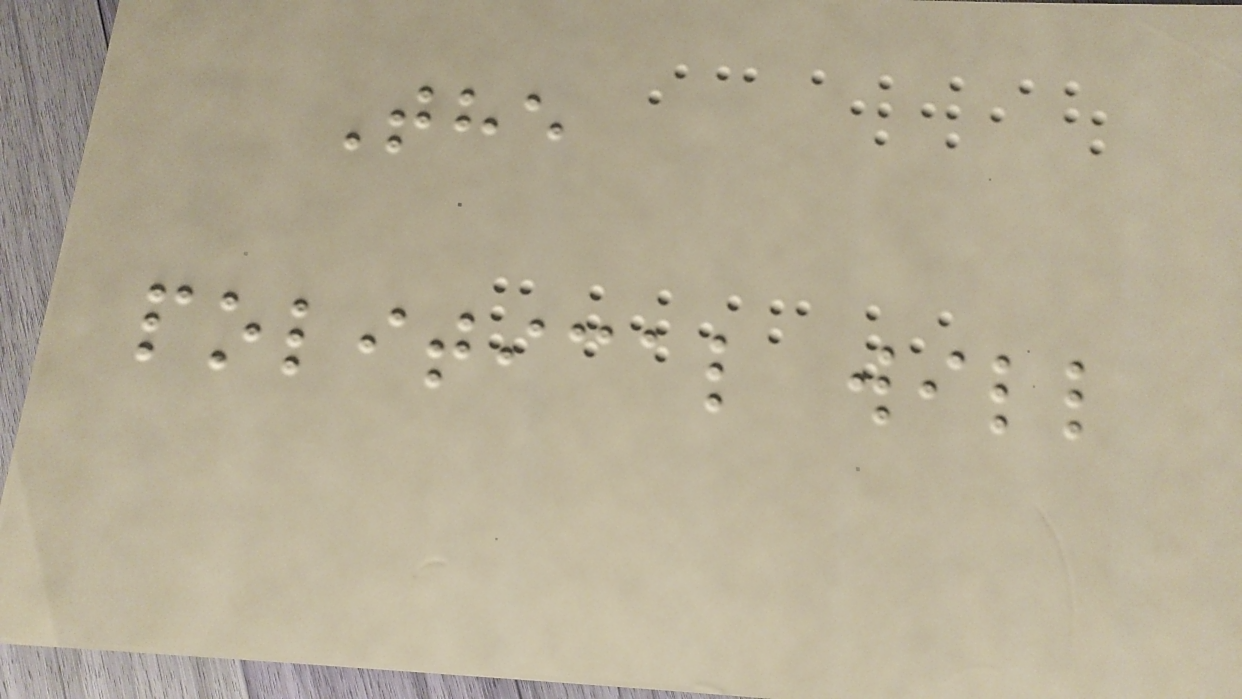The
political will
